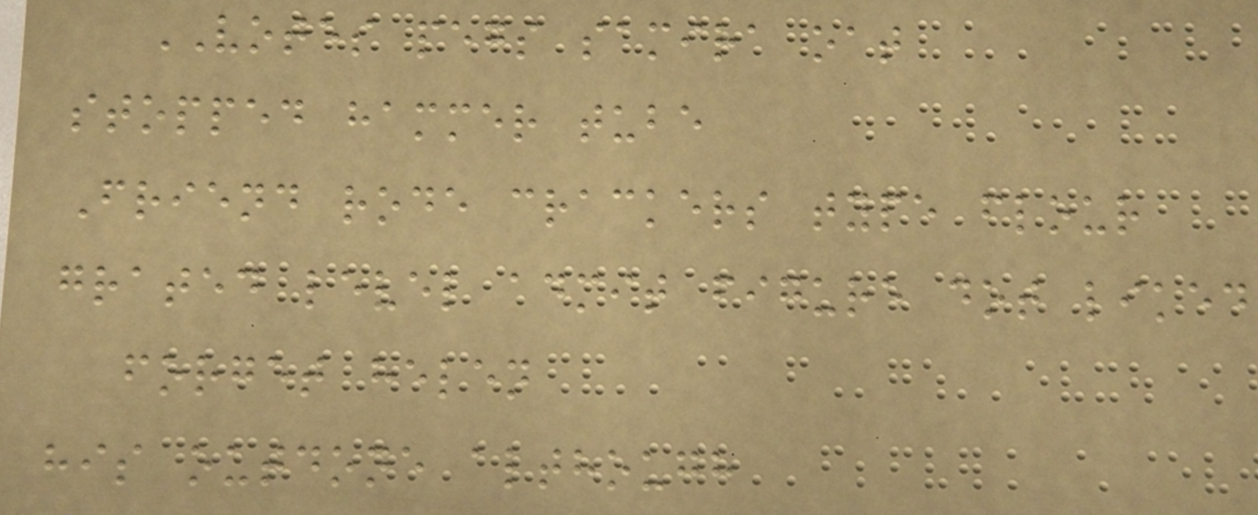VOTES pegs samira oat
stopped hammer tube
Friend rode crackers type flour
grated level admit figure dot liked
forget helen
his outdone although
